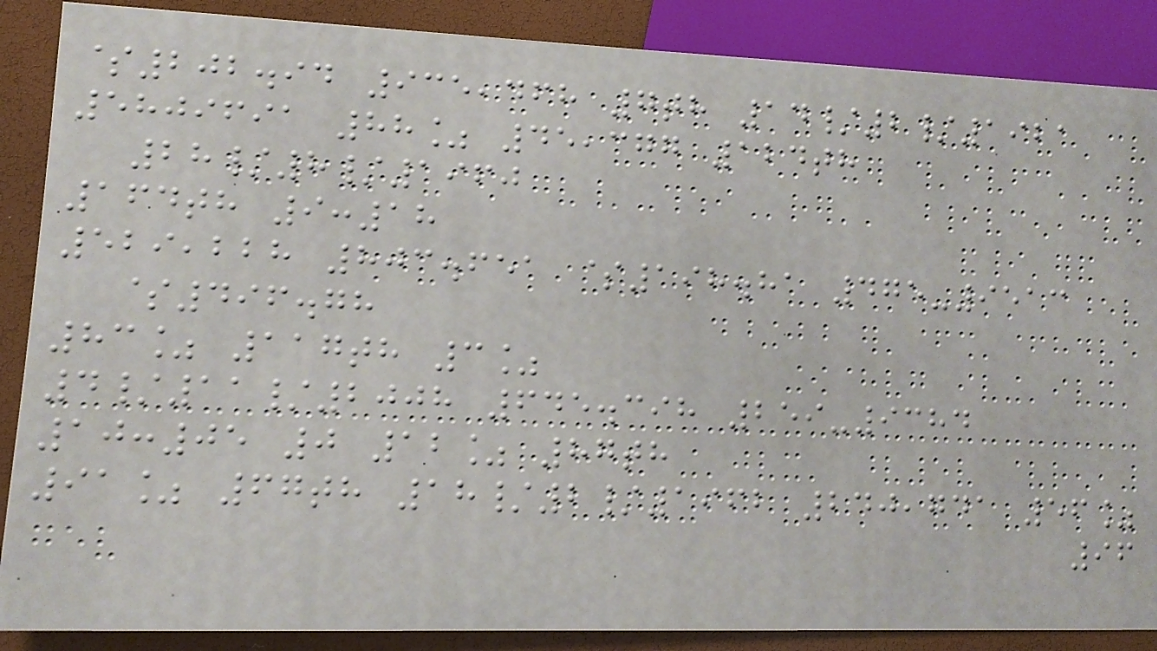$202.94 935,468 7th 14/2/1921
5809691 88% 45,377 124th
28/8/1960
164th 9:18
529,228 803.651 $198.81 475-9513
$496.78
83% 117th 3%
4/11/2008 645.398 259-9384
10:05 0 12% 87th
91% 67th 18/2/1962 240,741 56%
96
